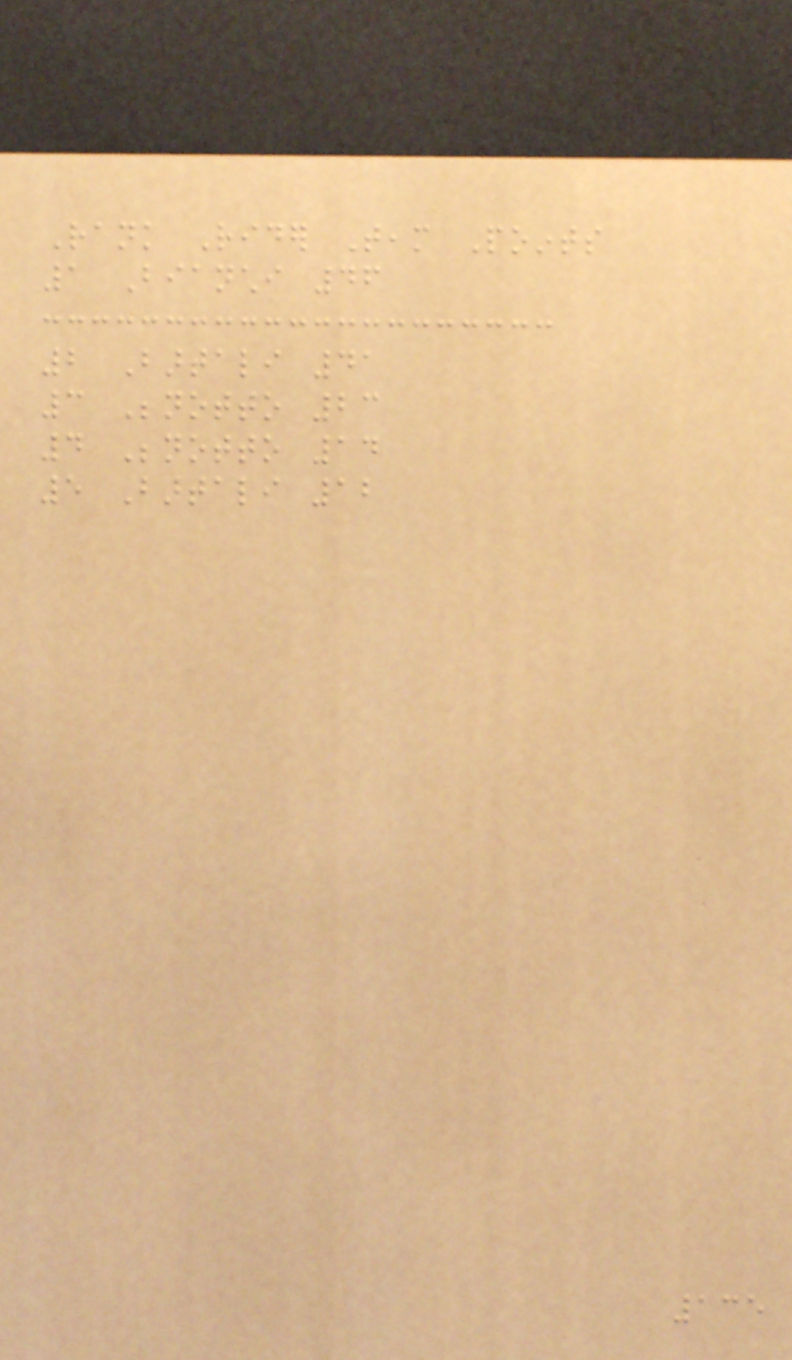Rank Rider Team Points
1 Bianchi 46
2 Bartali 41
3 Benotto 23
4 Benotto 14
5 Bartali 12
135
